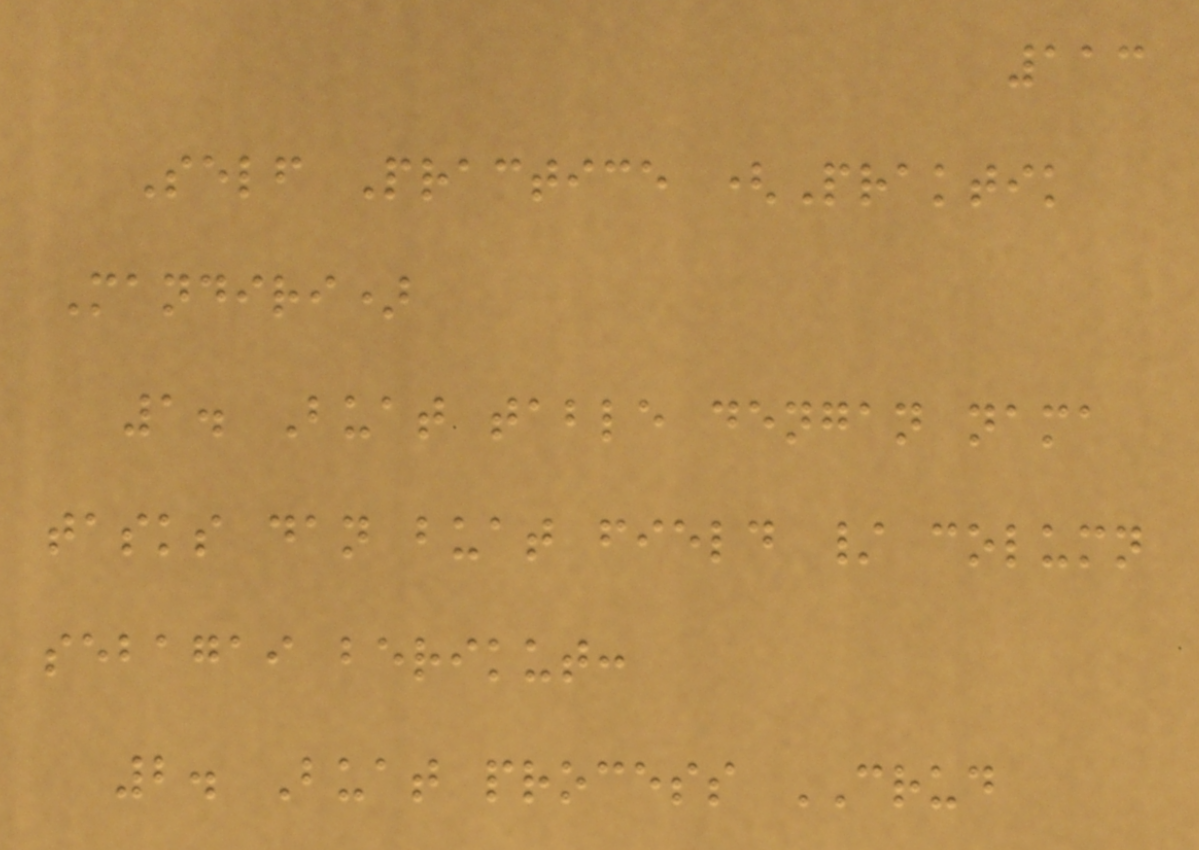113
Self Practice (Praktik
Mandiri)
1. Buat table dengan nama
tasks dan buat field / column
sebagai berikut:
2. Buat process CRUD
